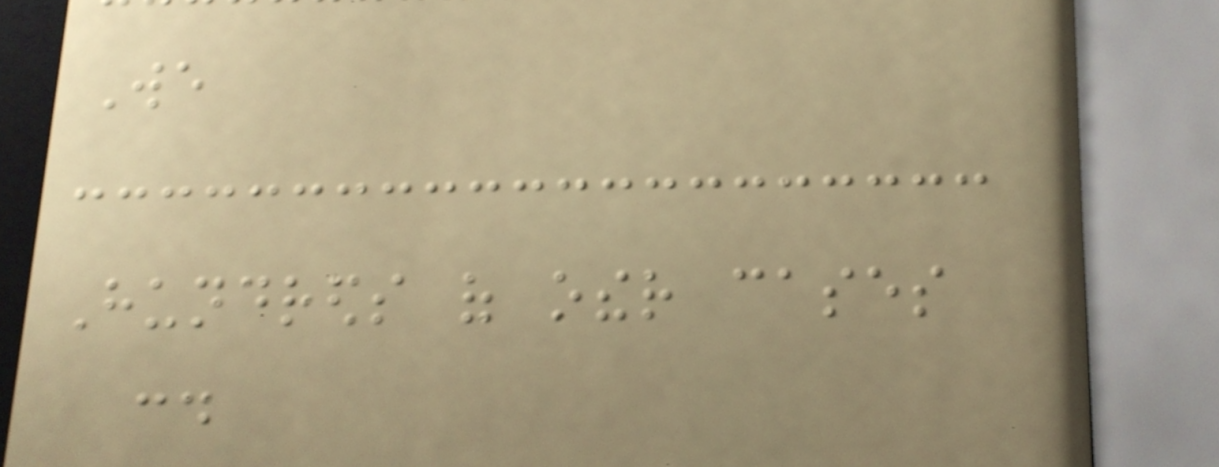We
Hundreds of other cases
could
